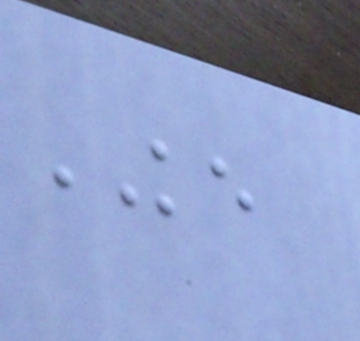KE
